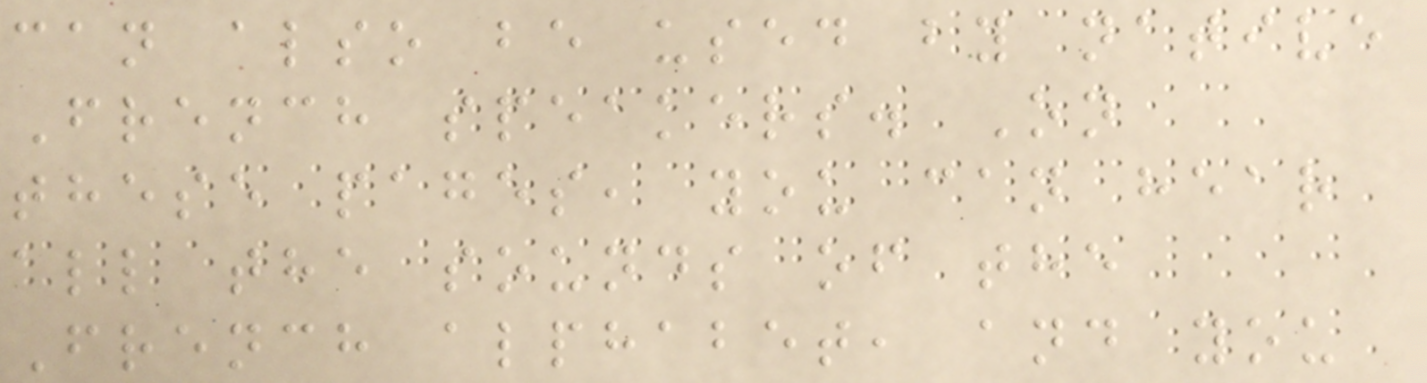can also be used by native
French speakers. On
these pages, you can hear
all the sounds of the
French alphabet, and you
